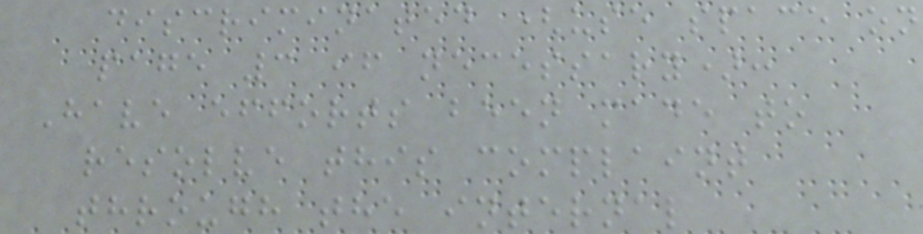discriminated (use space on
page 3 if necessary):
Have efforts been made to
resolve this complaint
through the internal
